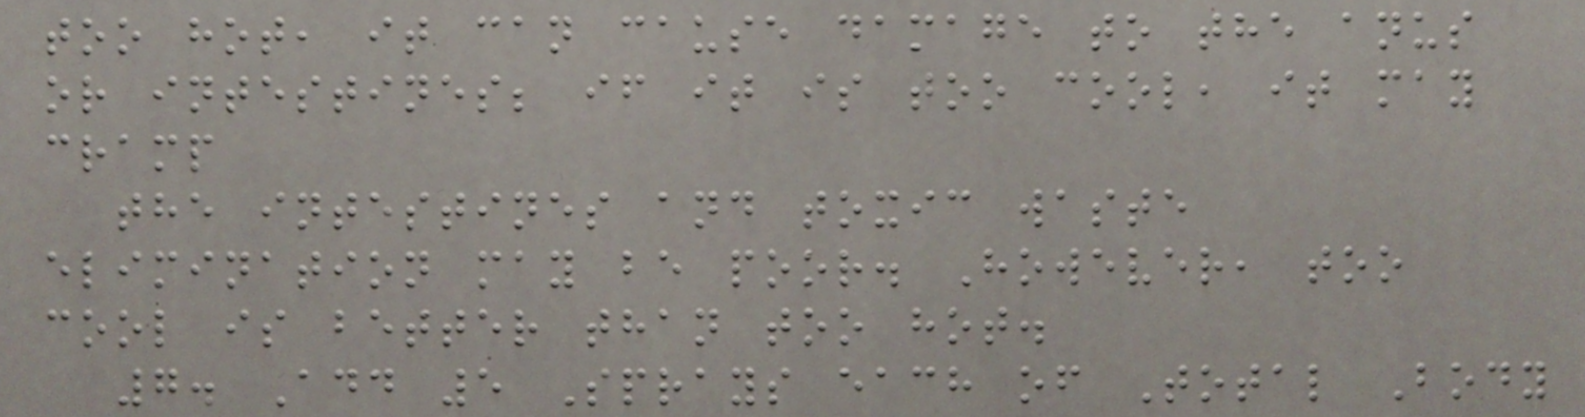too hot, it can cause damage to the anus
or intestines; if it is too cool, it may
cramp
the intestines and toxic waste
elimination may be poor. However, too
cool is better than too hot.
7. Add 5 Sprays each of Total Body
